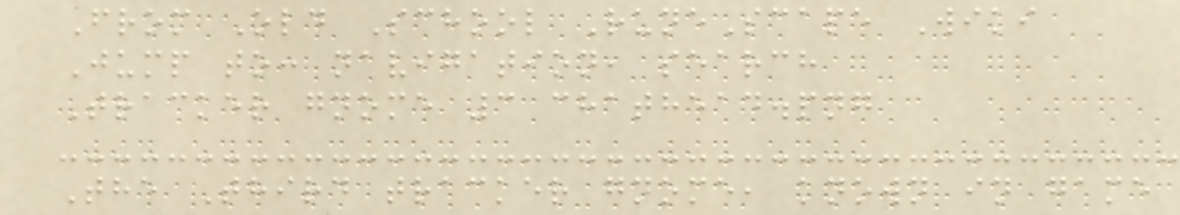From Old School RuneScape Wiki
Jump to: navigation, search
Tracker gnome 3 chathead.png
The Third tracker gnome, known in game
